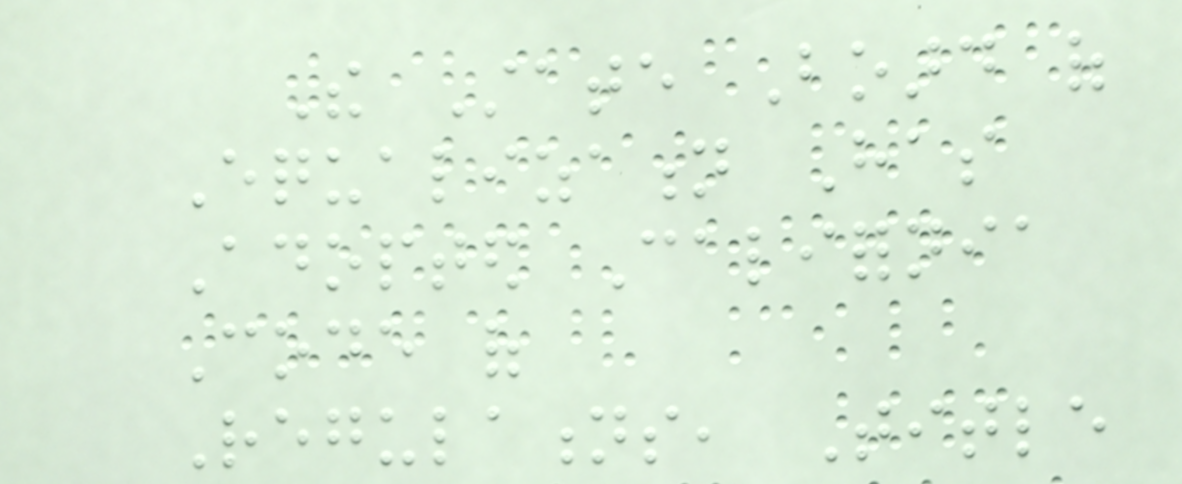The State Board of
Equalization Has
Adopted California
Code of
Regulations, Title
